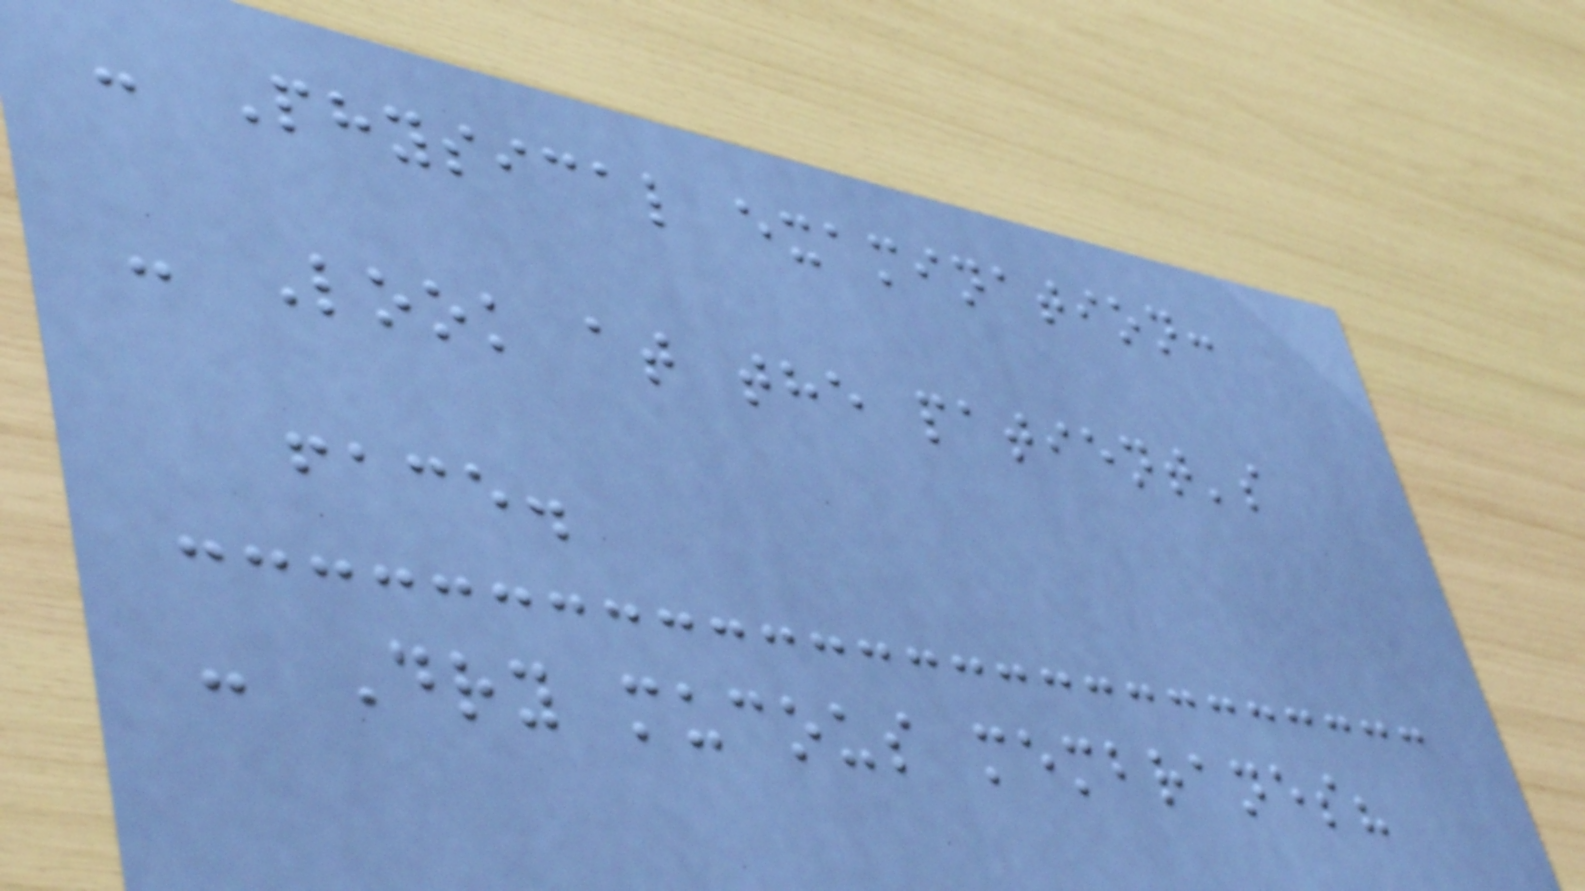- Physical examination:
- Look at the patient's
face.
- Dry mucous membranes?
